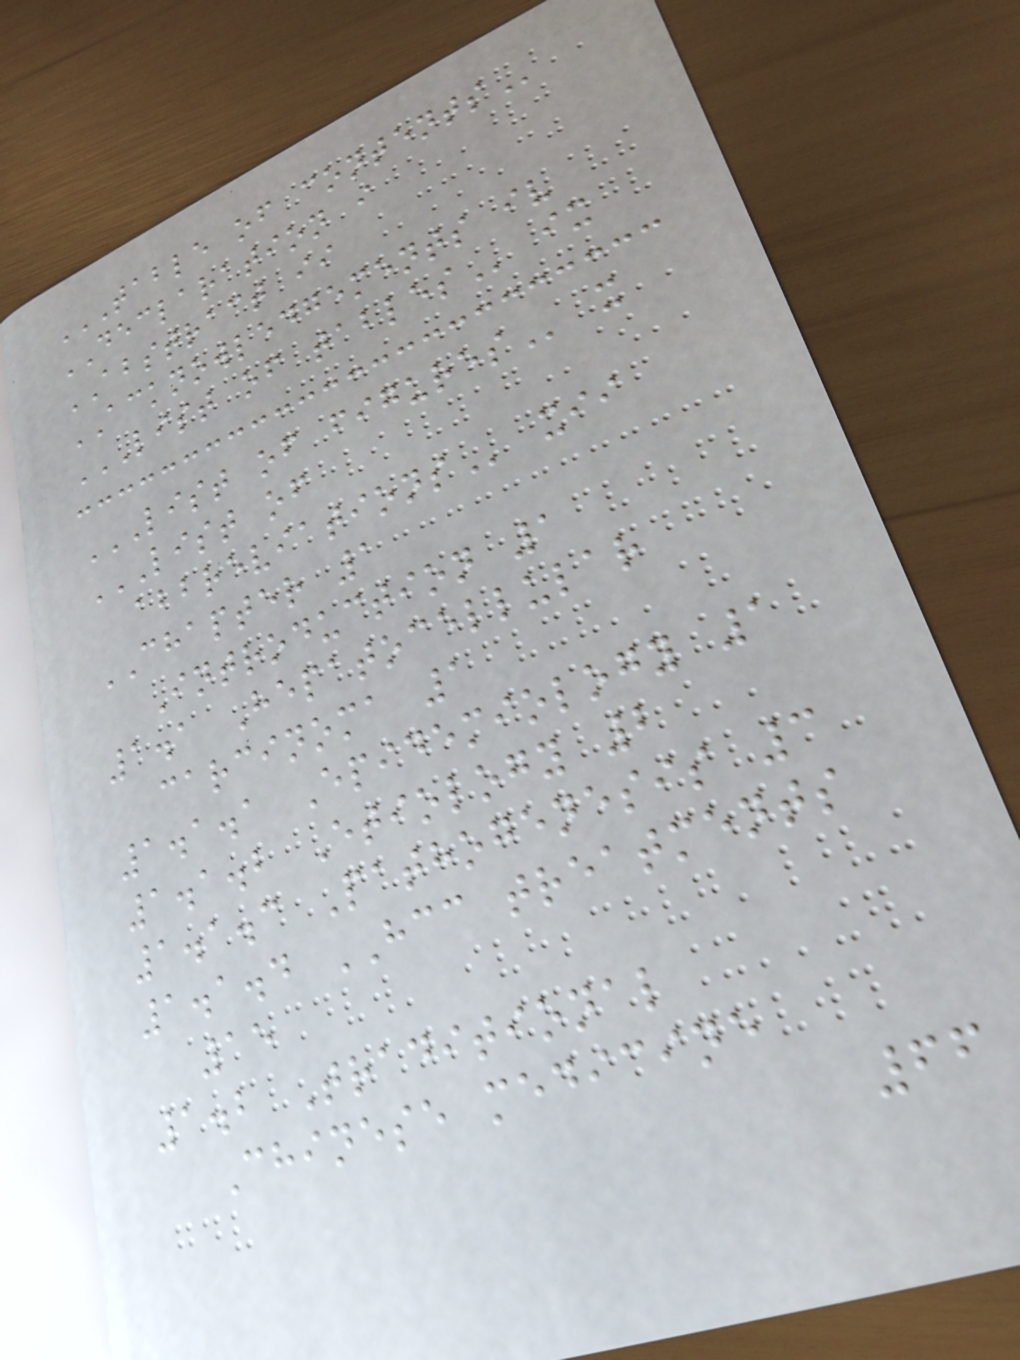TABLE OF CONTENTS
DECLARATION i
ABSTRACT ii
ACKNOWLEDGEMENTS iv
LIST OF TABLES ix
LIST OF FIGURES x
LIST OF
ABBREVIATIONS xii
CHAPTER 1
Introduction 1
1.1 Hepatocellular
carcinoma 1
1.1.1 Epidemiology 1
1.1.2 Etiology 2
1.1.3 Pathogenesis 3
1.1.4 HCC treatments
15
1.2 Traditional
Chinese medicine
66
